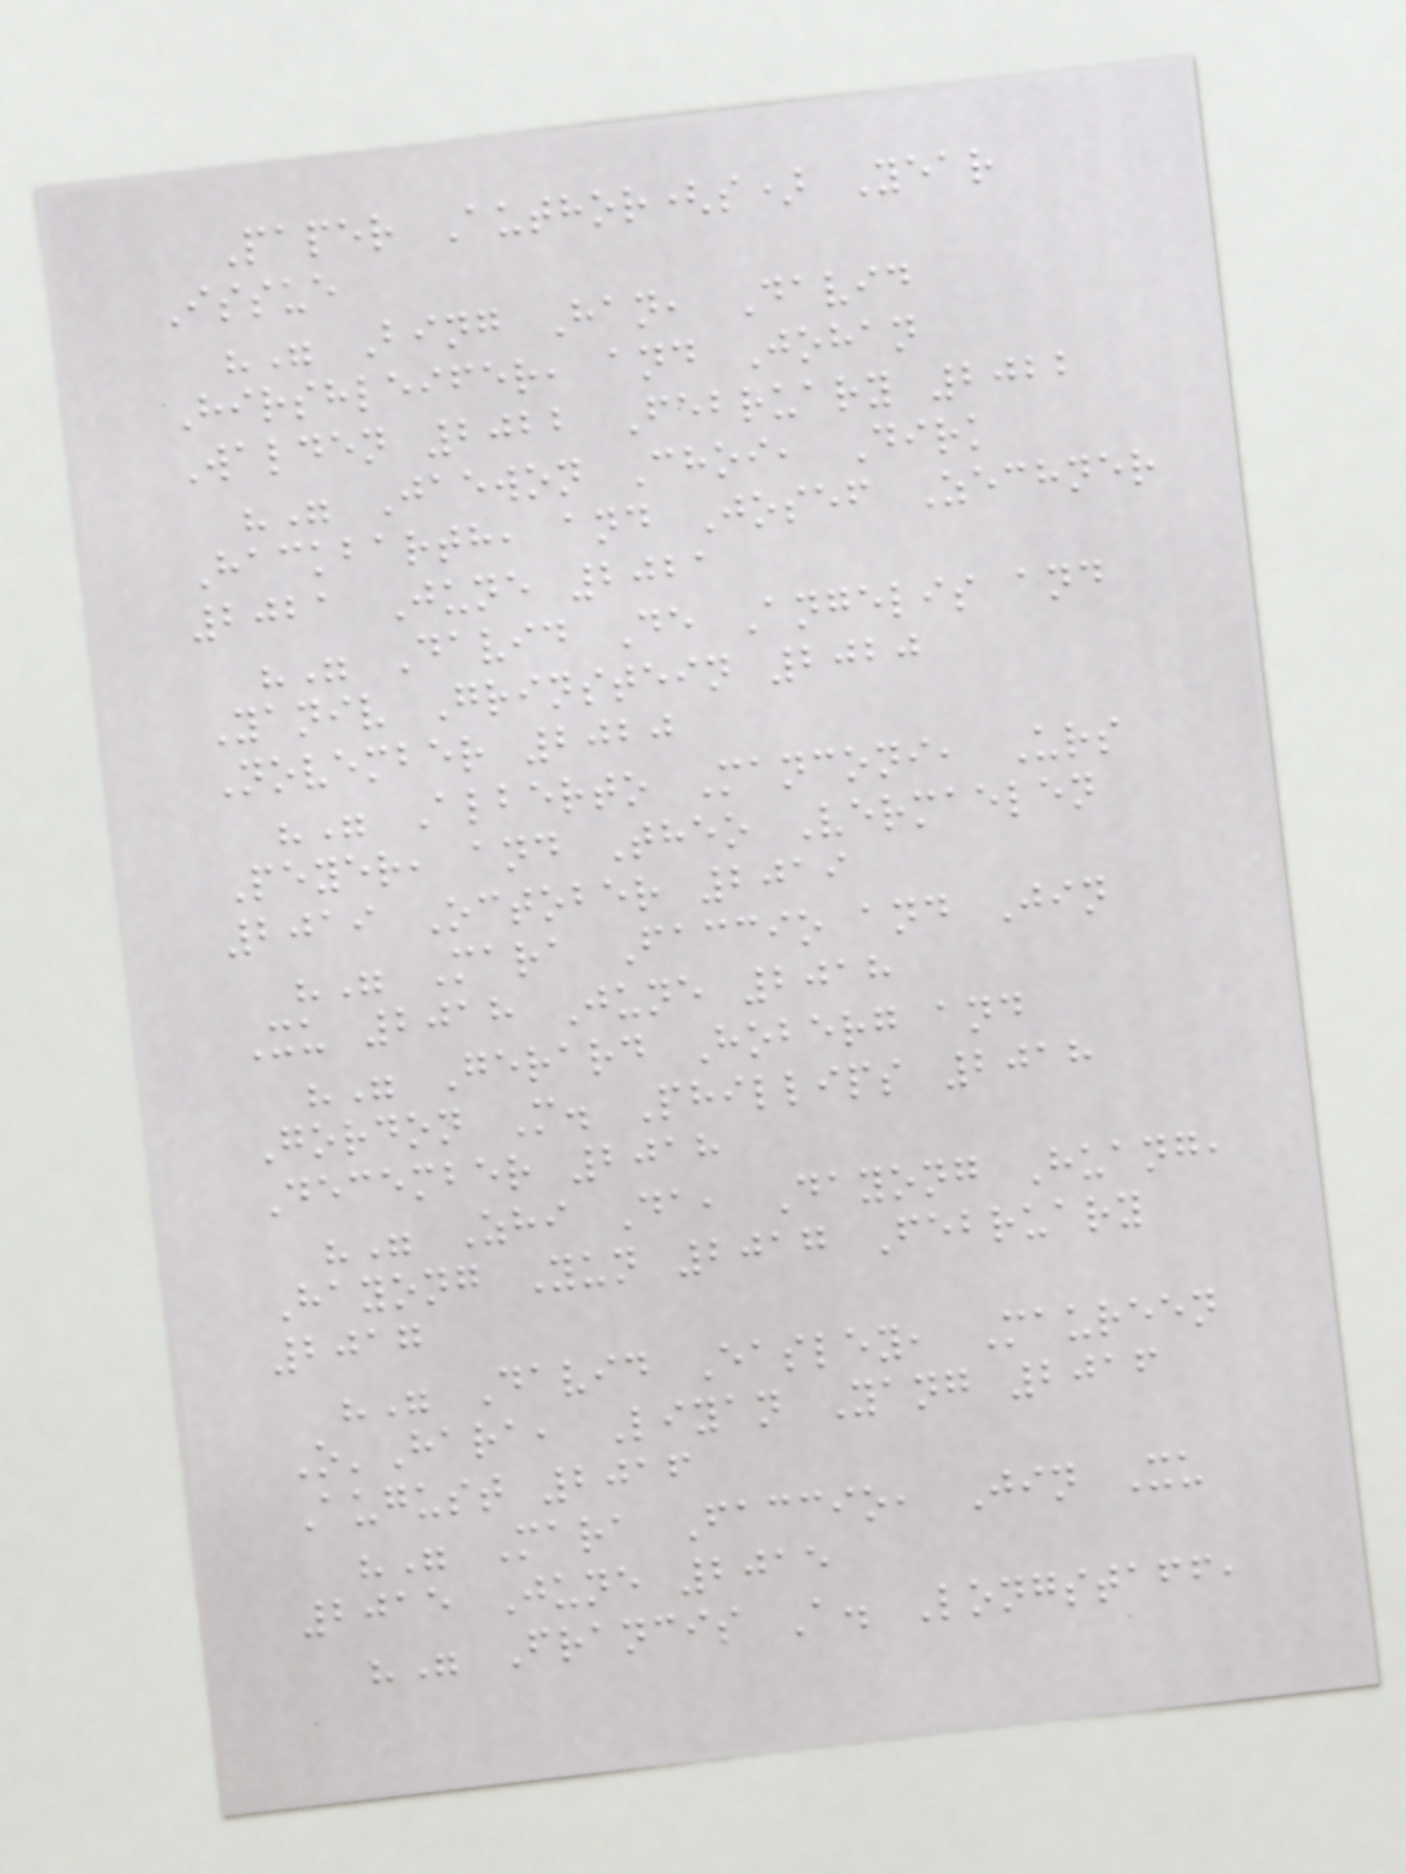Paper Author(s) Year
Issue
"" Bing Han, David
Hirshleifer, and Johan
Walden 2022 February 2022
"" Jaewon Choi, Dirk
Hackbarth, and Josef Zechner
2021 June 2021
"" David De Angelis and
Yaniv Grinstein 2020
November 2020
"" Alberto Manconi, Urs
Peyer, and Theo Vermaelen
2019 October 2019
"" Mara Faccio and Jin
Xu 2018 June 2018
"" Gerard Hoberg and
Gordon M. Phillips 2018
December 2018
"" Zhi Da, Dayong Huang,
Hayong Yun 2017 February
2017
"" David Easley, Maureen
O'Hara, Liyan Yang 2016
August 2016
"" Mara Faccio, Jin Xu
2015 June 2015
"" Francis A. Longstaff,
